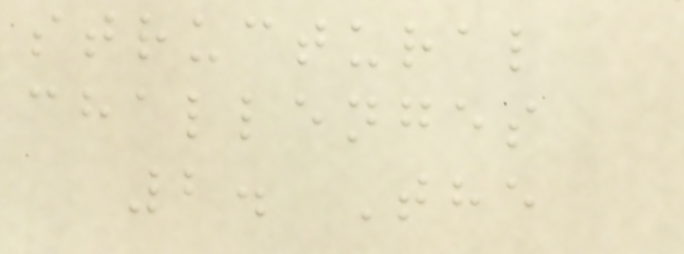structural
challenges
2. The
